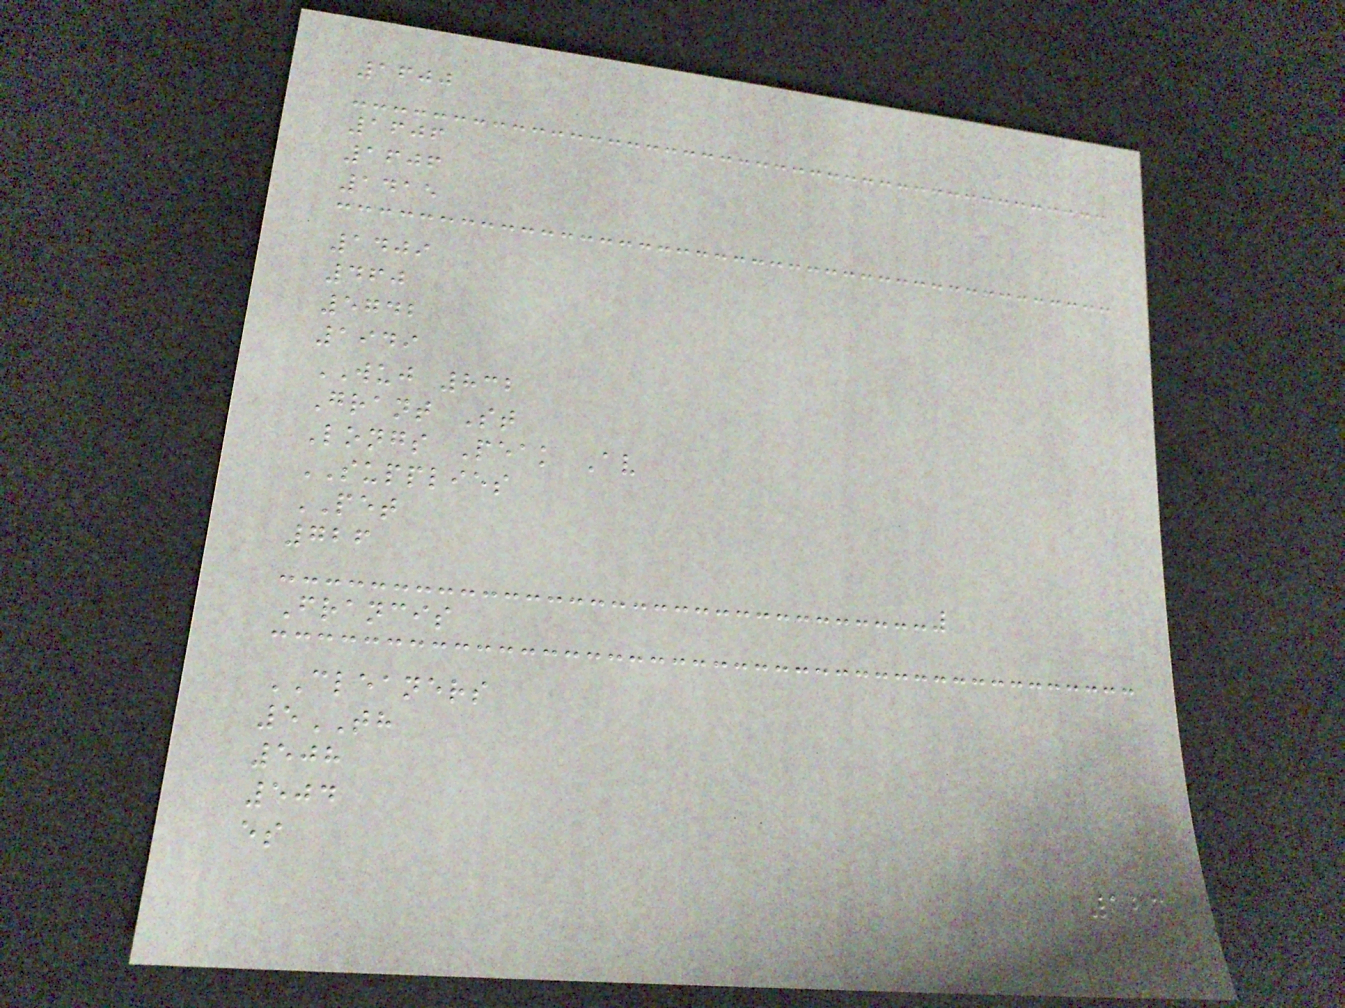1600
1606
1606
1415
1409
460
5742
1949
WUJ 832
Grant St
Longs Peak Av
SUPPLIES
PET
726
Francis
CLEANERS
5TH
508
504
es
123
